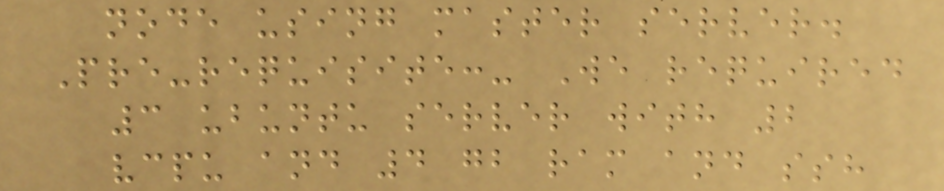node using master server.
Pre-requisite:- We required
3 ubuntu server with 2
vcpu and 4 gb ram and ssh
